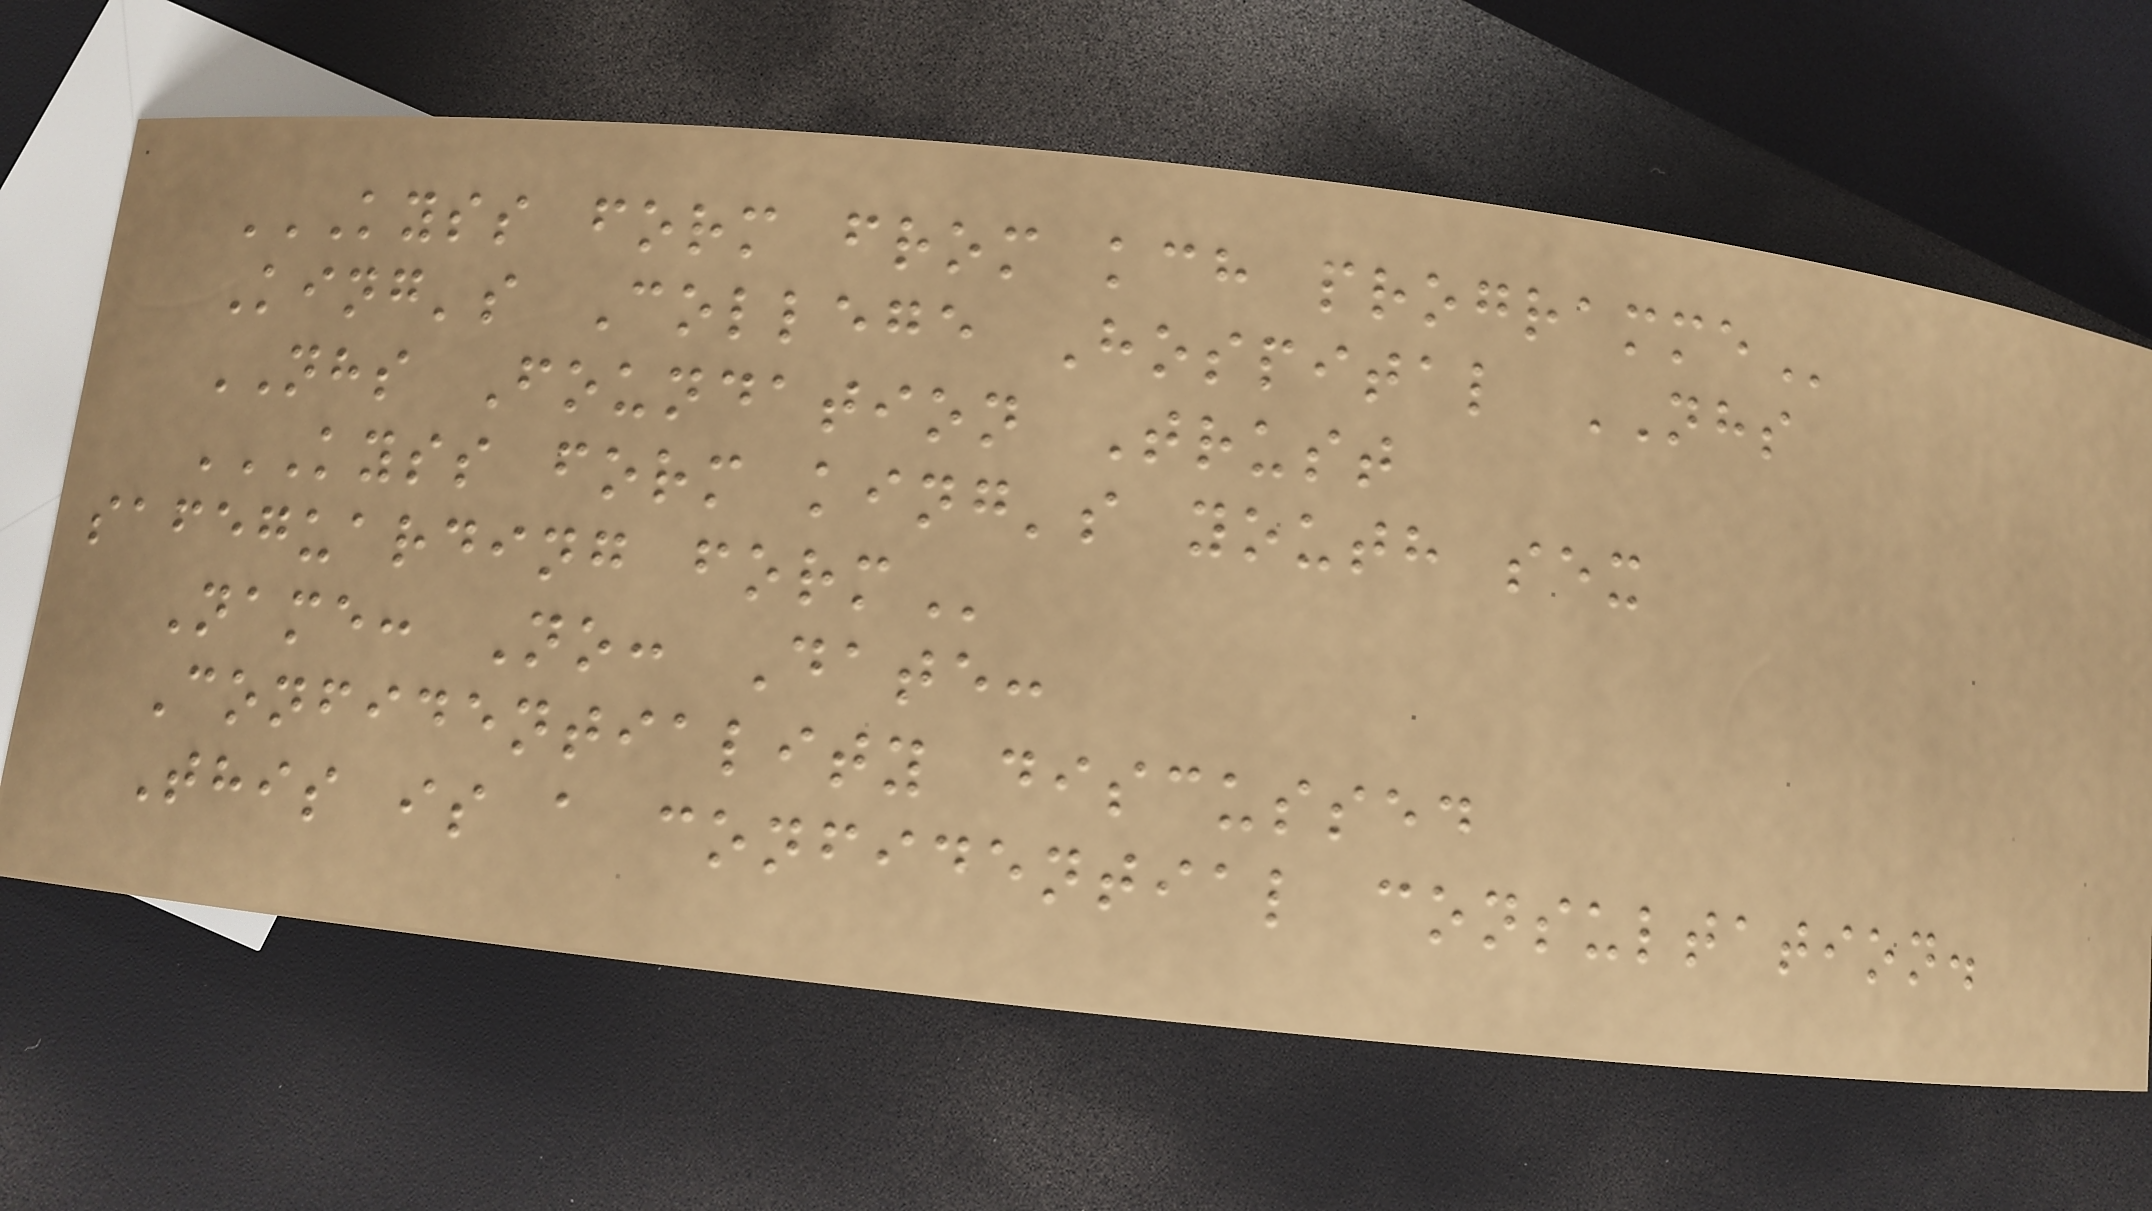KYSS FORM FROM KCH PROGRAMME
King's College Hospital NHS
NHS Foundation Trust
KYSS FORM KING'S YOUTH SEX
SAFEGUARDING FORM
Name: No: Date:
Confidentiality discussed
This is a confidential consultation.
